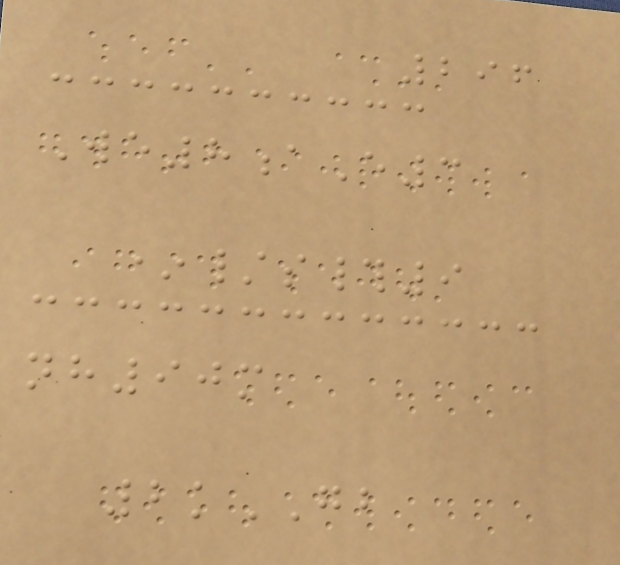296
We8aE3
*/s#9
nh90m
2kGB
